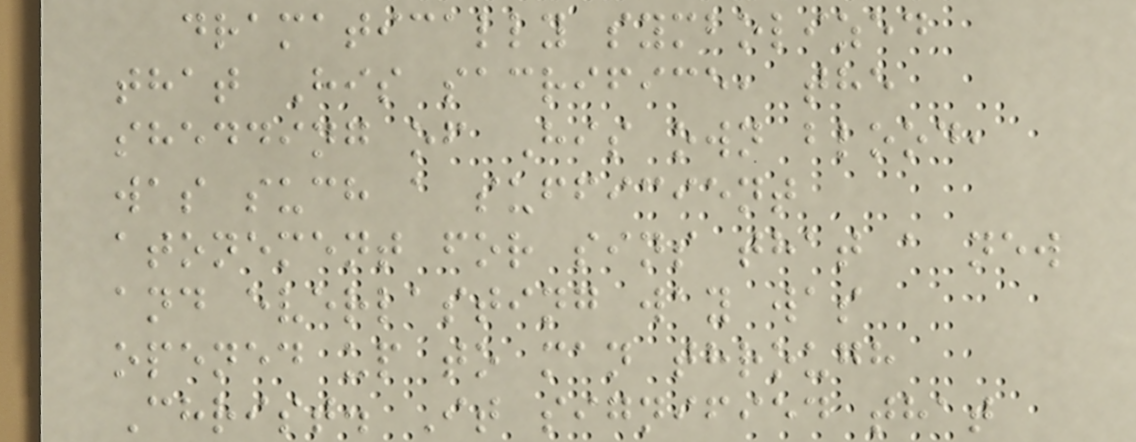dramatically symbolized
that His sacrifice, the
shedding of His own blood,
was such a sufficient
atonement for sins that a new
and everlasting way was
opened up to man through
Christ. It signified that
